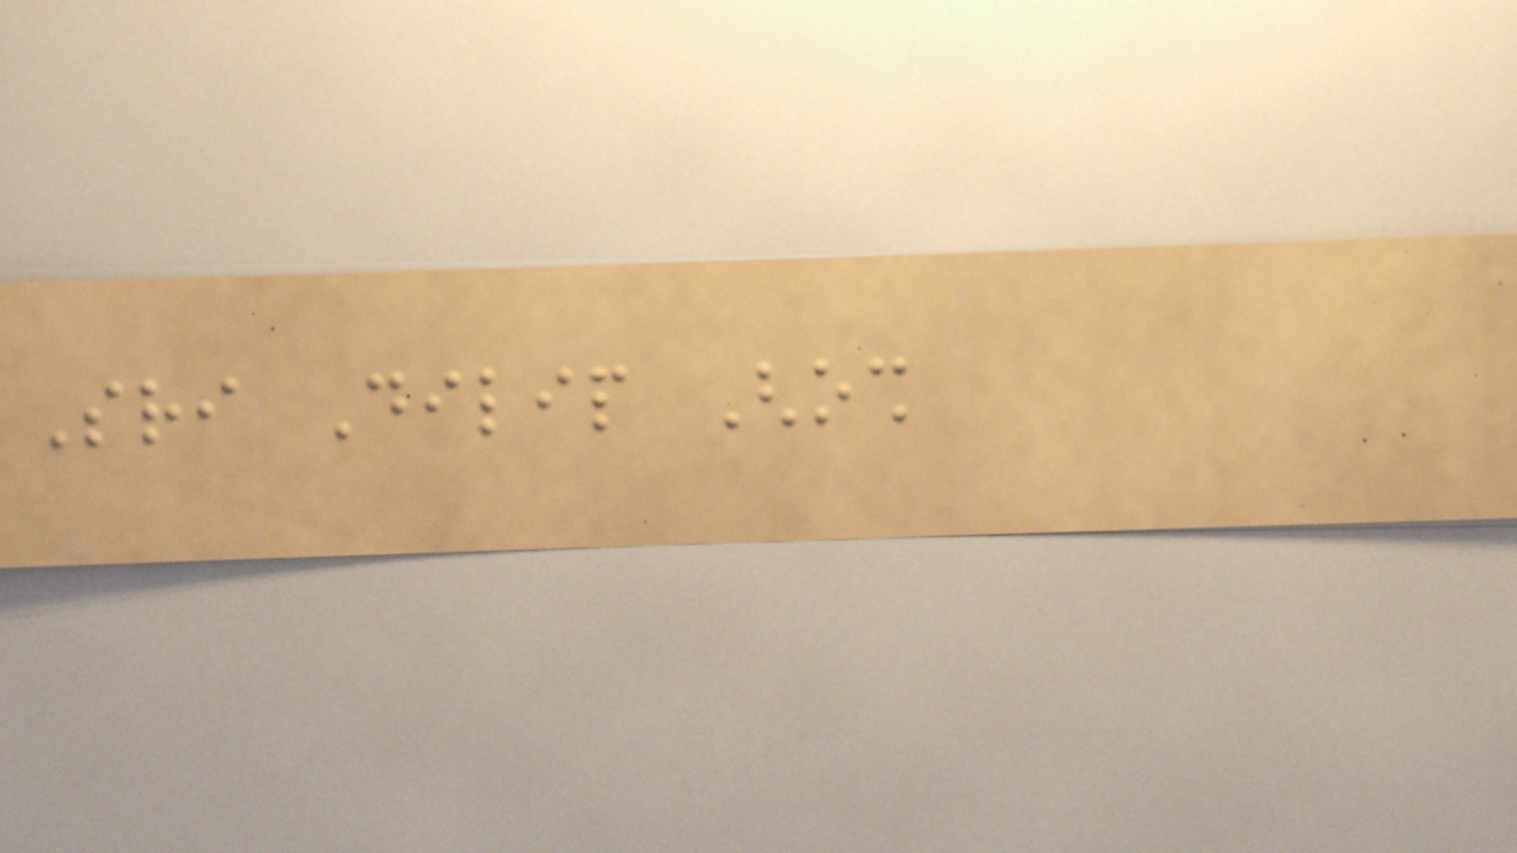Sri Dilip Ghosh
